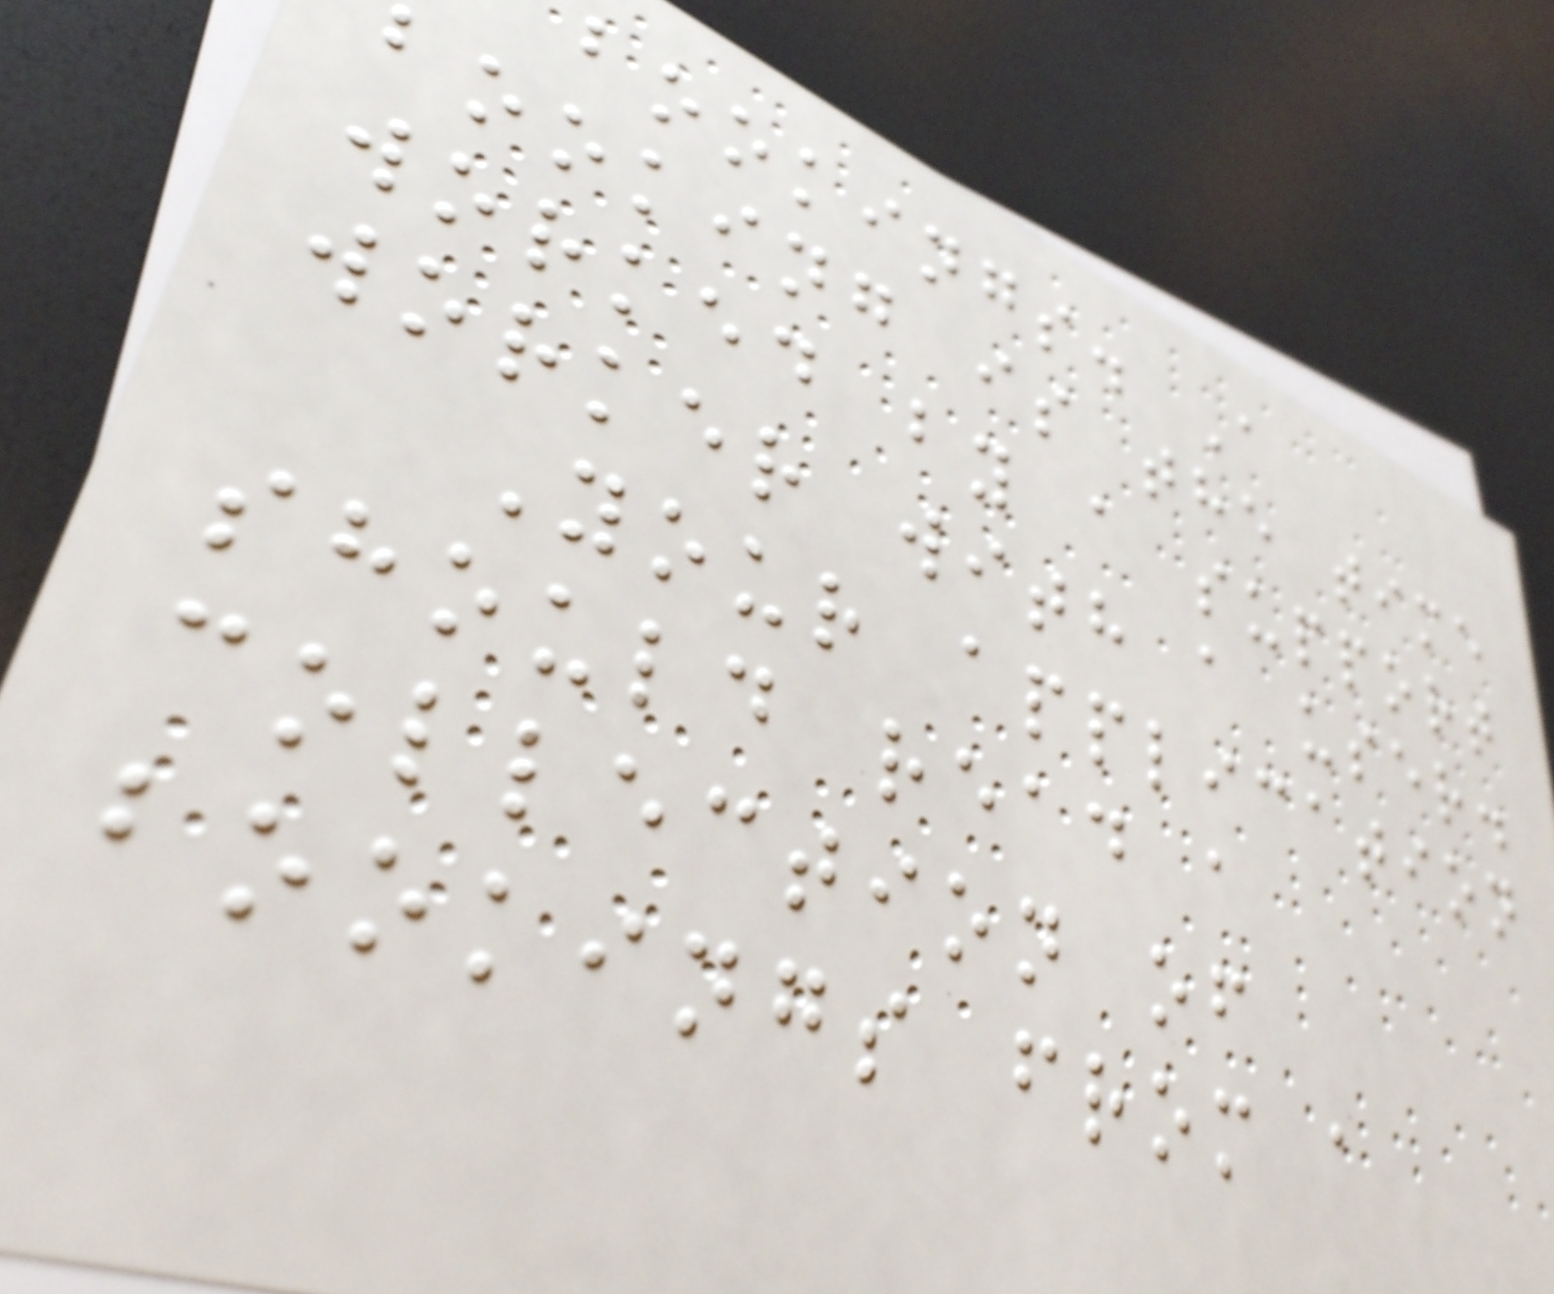bookings. A
booking is the time
worked by a support
worker with a user.
Your application
should read a
collection of
bookings from a
